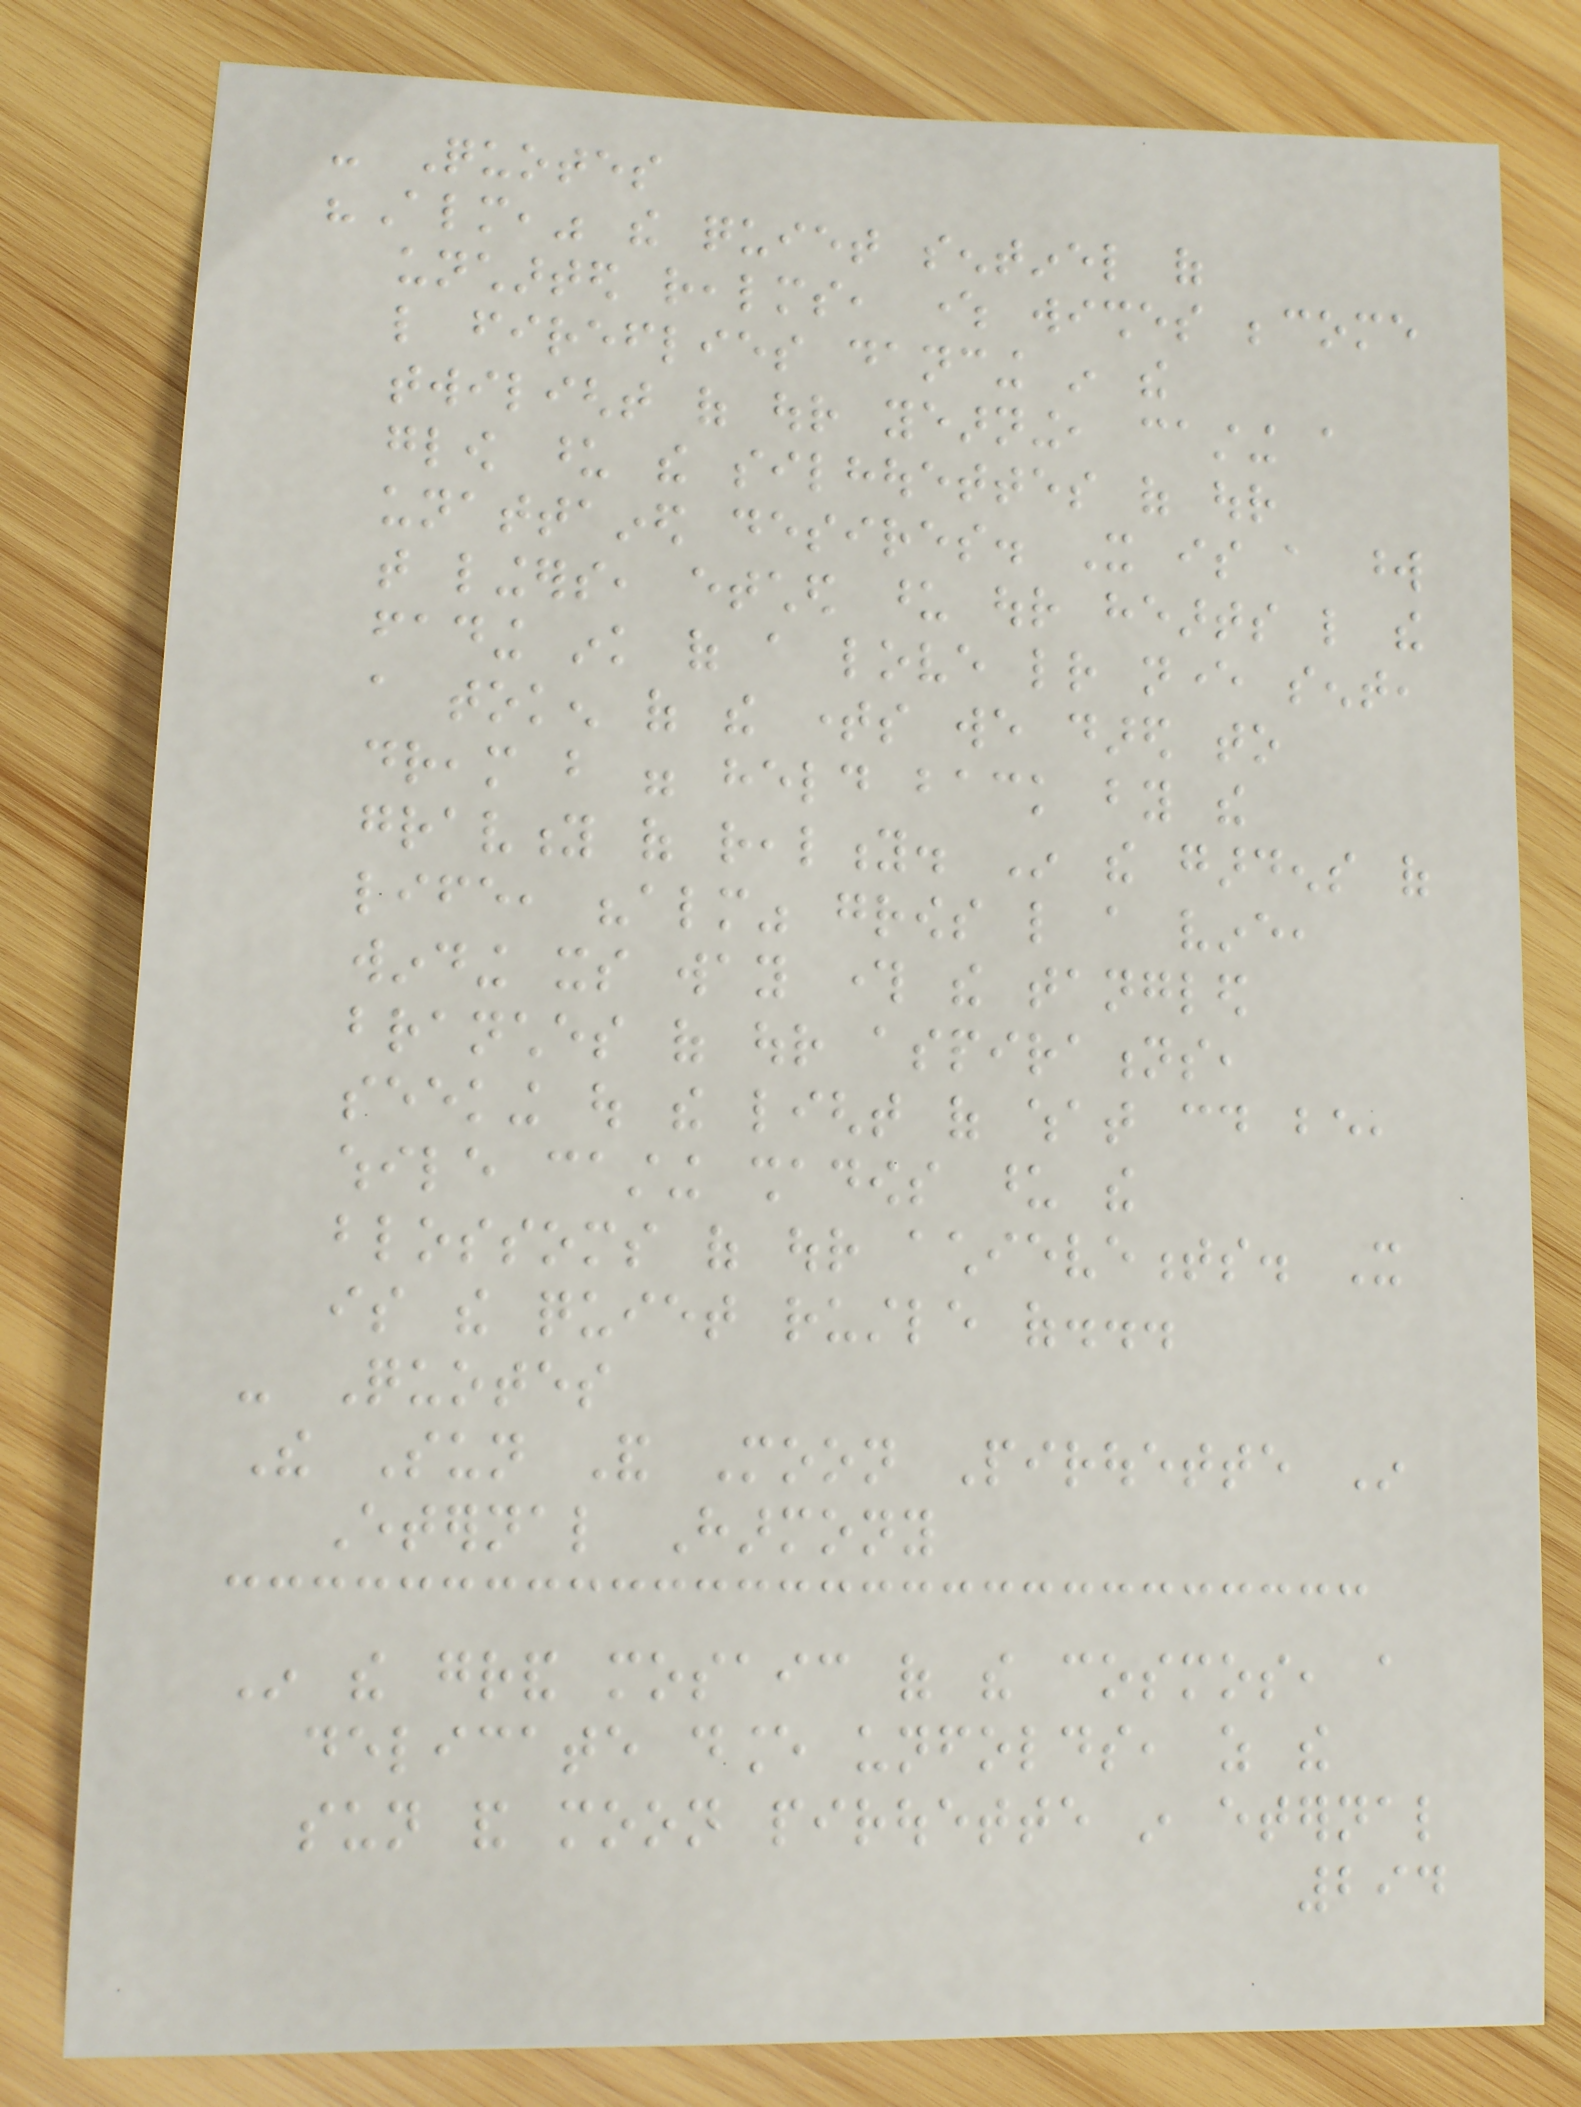- Quotes
"Almost," the quiet sentinel of
uncharted realms, where wishes become
like fireflies dancing in the
twilight of our yearning, casting a
glow upon the silhouettes of our
unattained desires. It is a word
that lingers, etched upon our hearts like the
fading ink of a love letter never sent,
a token of the times we dared to
dream but were held back by the
gravity of reality. In the gardens of
life, "almost" grows like a vine,
winding its way through the tangled
branches of our aspirations,
seeking out the light of what could be,
while casting shadows upon the
blossoms of our achievements. It
is the quiet rustle of...
- Quotes
The Sun And Moon Pirouette In
Eternal Harmony
In the grand mosaic of the cosmos, a
delicate dance unfolds, as the
sun and moon pirouette in eternal
294
